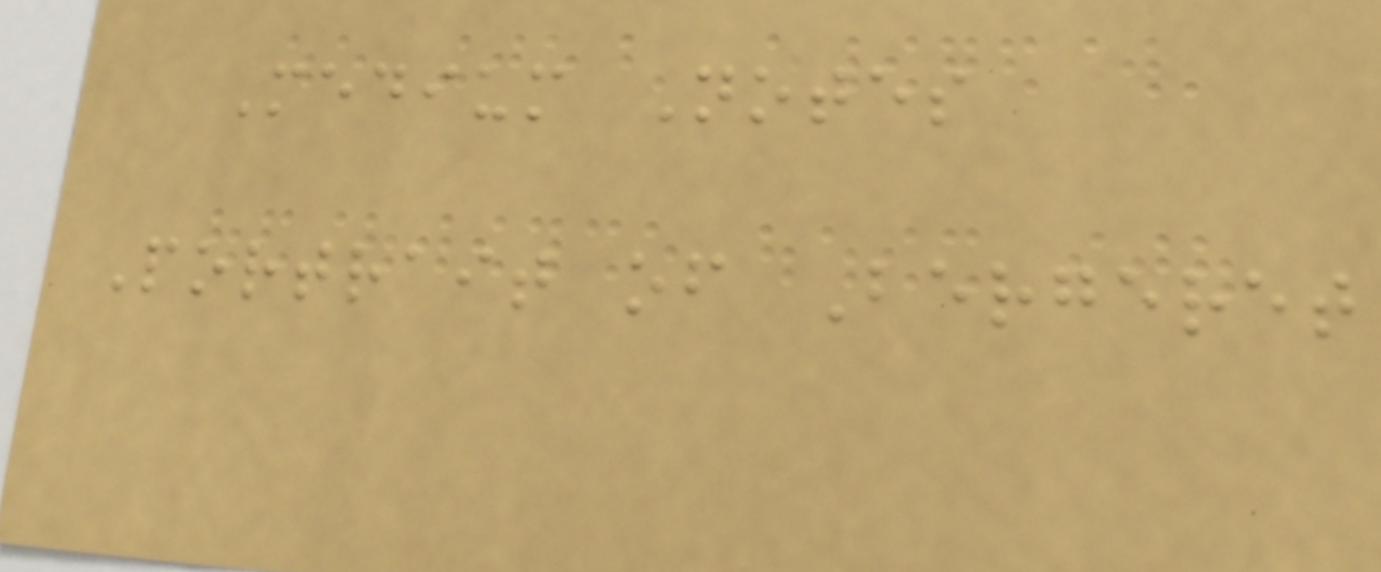Medium Notes
Portrait of Bergeret
